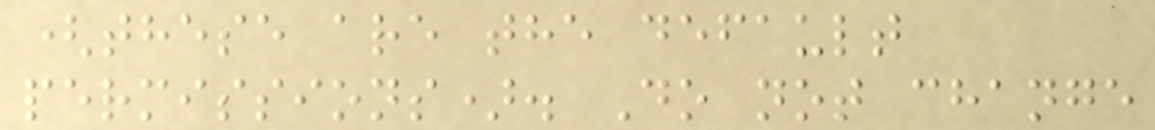(these are the default
permissions). Do not change
